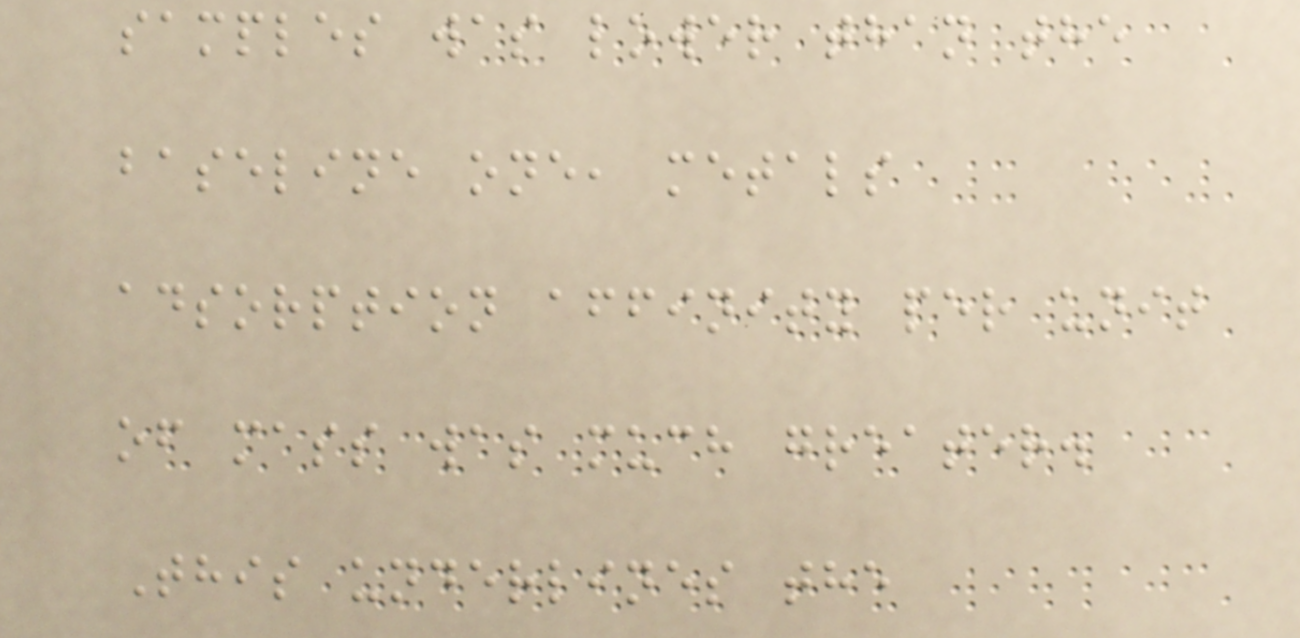samples was lower than the
baseline one, metals
adsorption affinity per unit
of mass was much greater.
This underlines the
